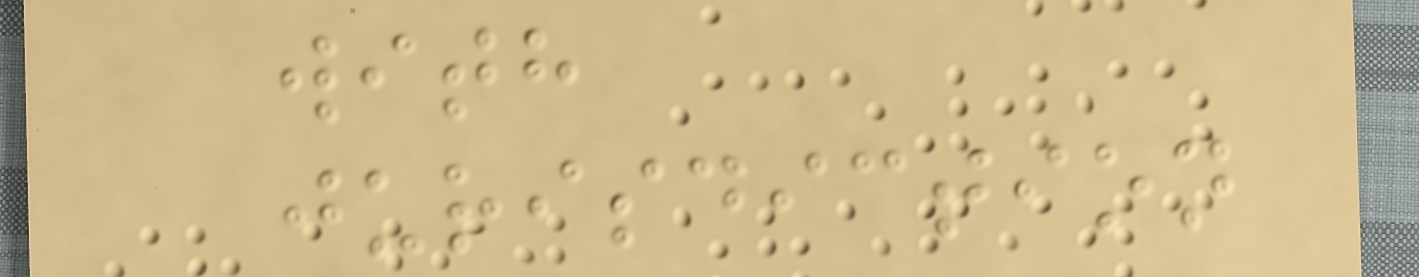with
jurisdiction
